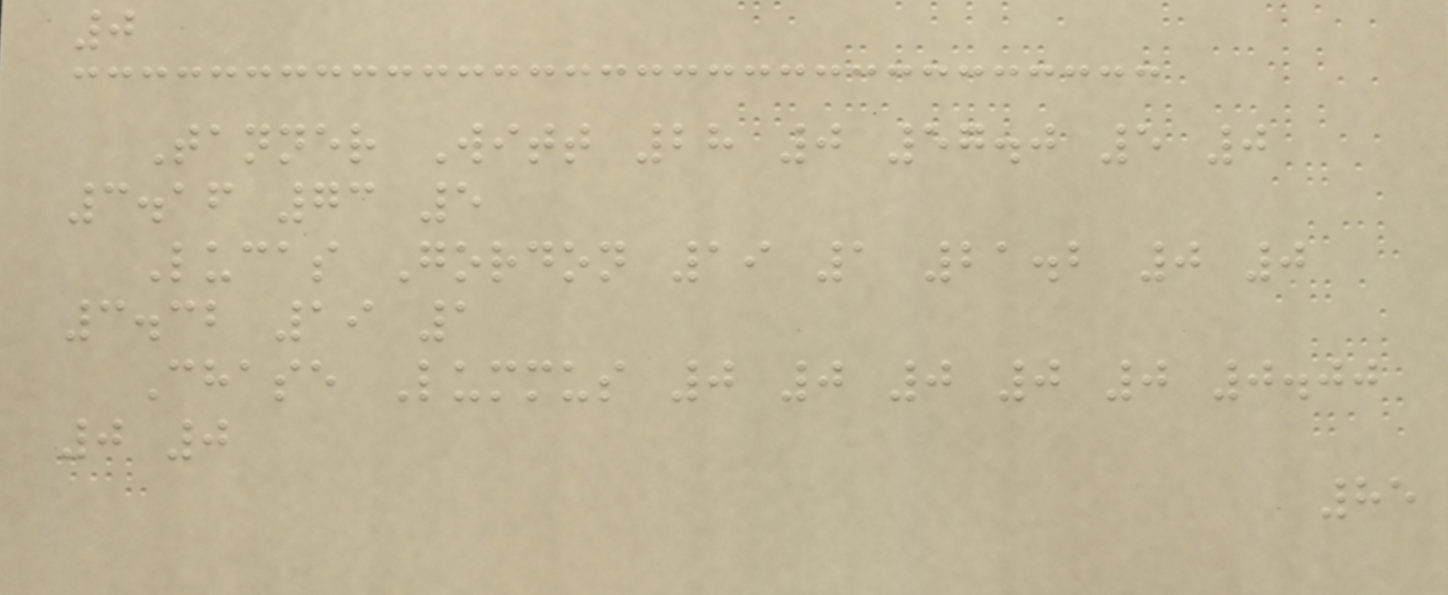0
Tanner Witt 28 0 57.0 5 0
3.16 73 5
Lucas Gordon 19 1 21.2 0 0
3.32 19 1
Chase Lummus 0 0 0 0 0 0.00
0 0
85
